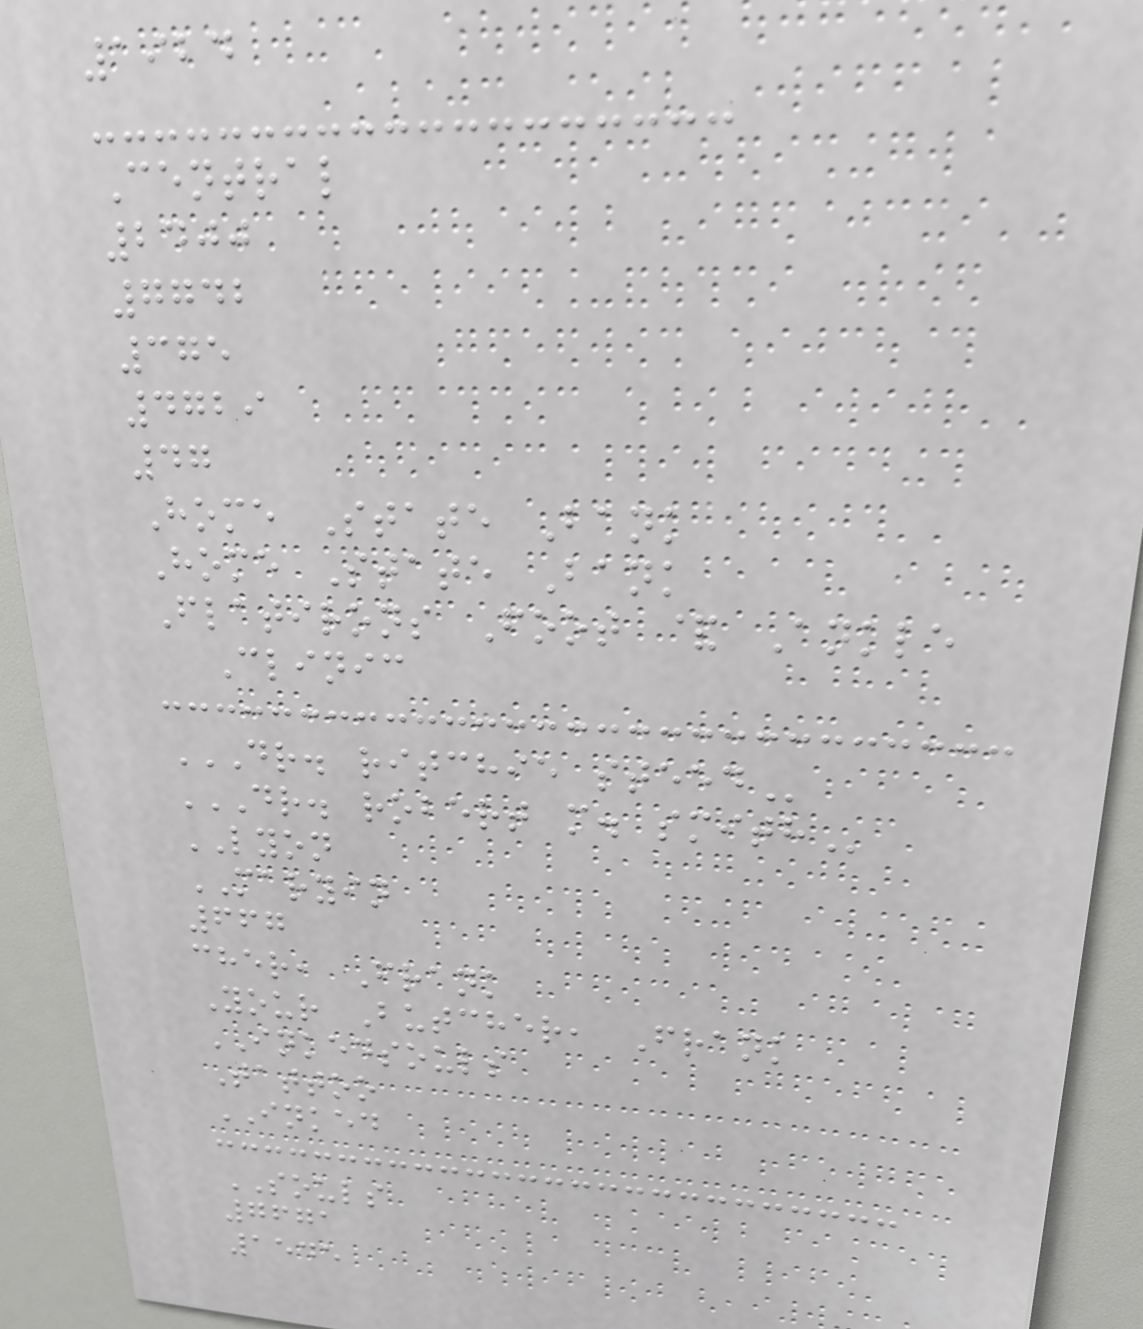1924
Central
2400
7742
375
4729
47
Home State Bank
Home State Bank
Flatirons Foot & Ankle
Clinic
DR. RITCHIE STEED
DR. ROBERT M. SMITH
LYON
MARYIN
667
cher, Frank
Your Butcher, Frank
INKEDSOULS
Tattoo
INKED
SOULS
7671
1545
